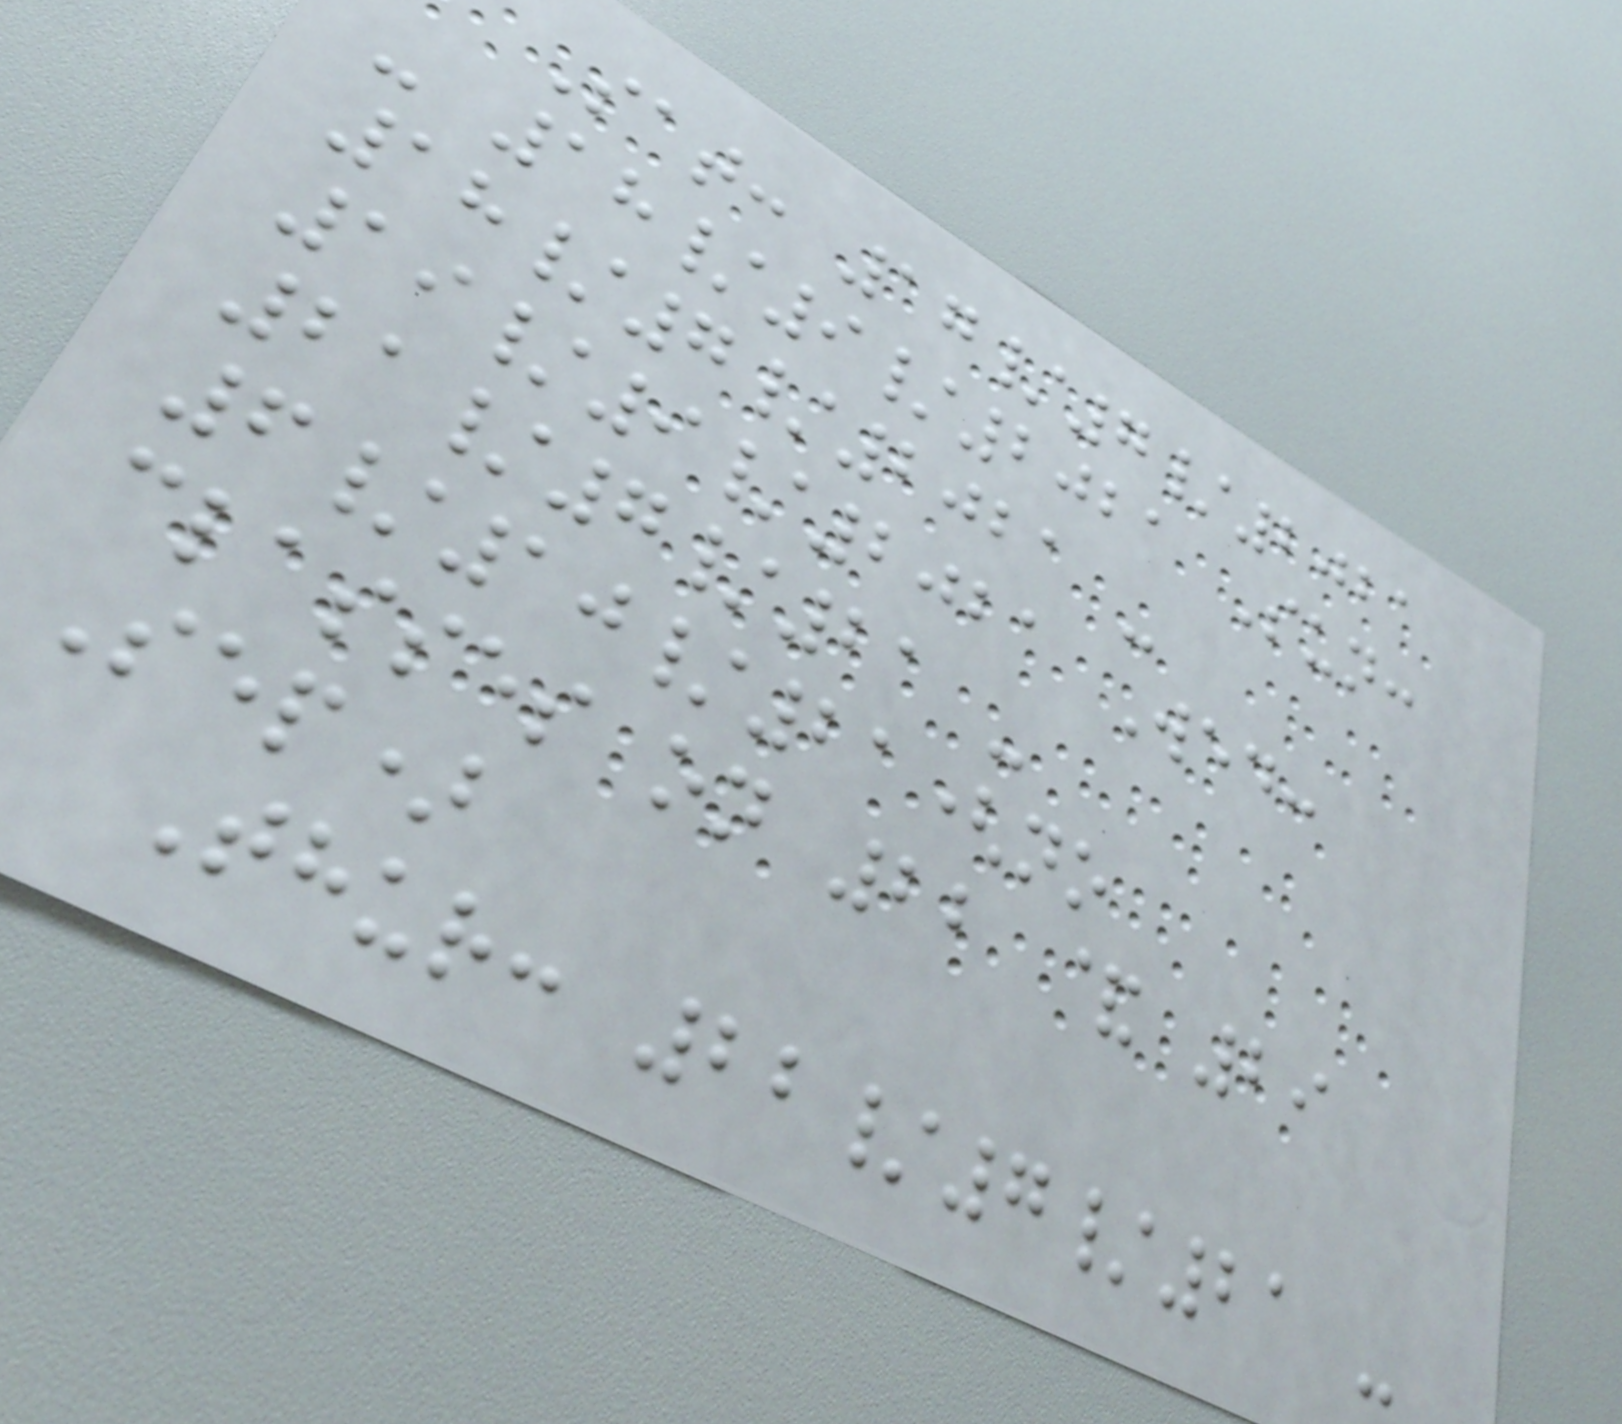Sat: 17/7/2021
- 18/9/2021 Sun:
18/7/2021 -
19/9/2021 Wed:
21/7/21 -
6/10/21(no
classes on 22 & 29
Sep)
Thur: 22/7/21 -
